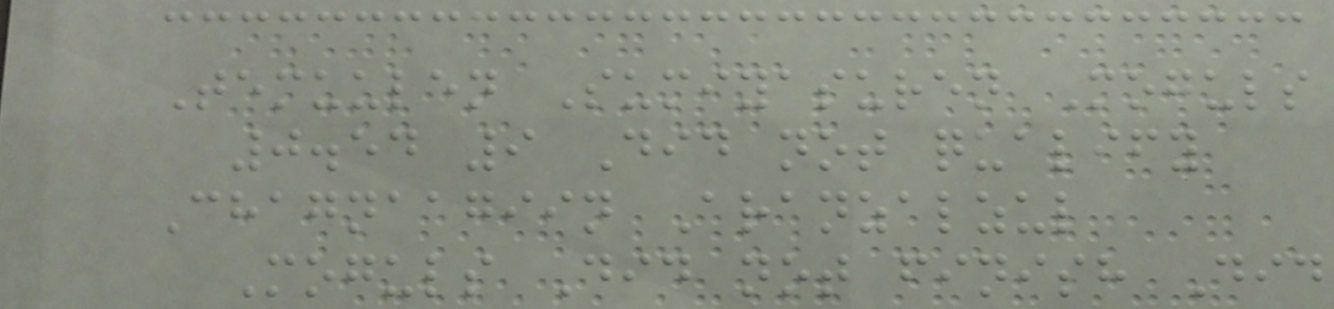Temuulen Sumiyasuren Moguls
0.54 9 Did not qualify
Chagnaagiin Aranzalzul
Moguls Did not finish Did
